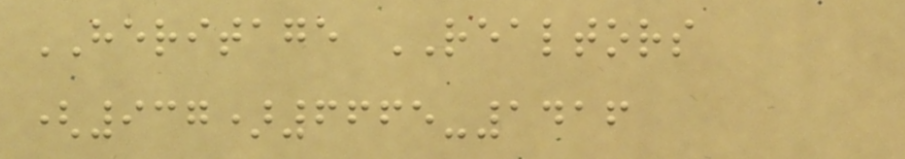HERITAGE REALTORS
(937)6665-1416
